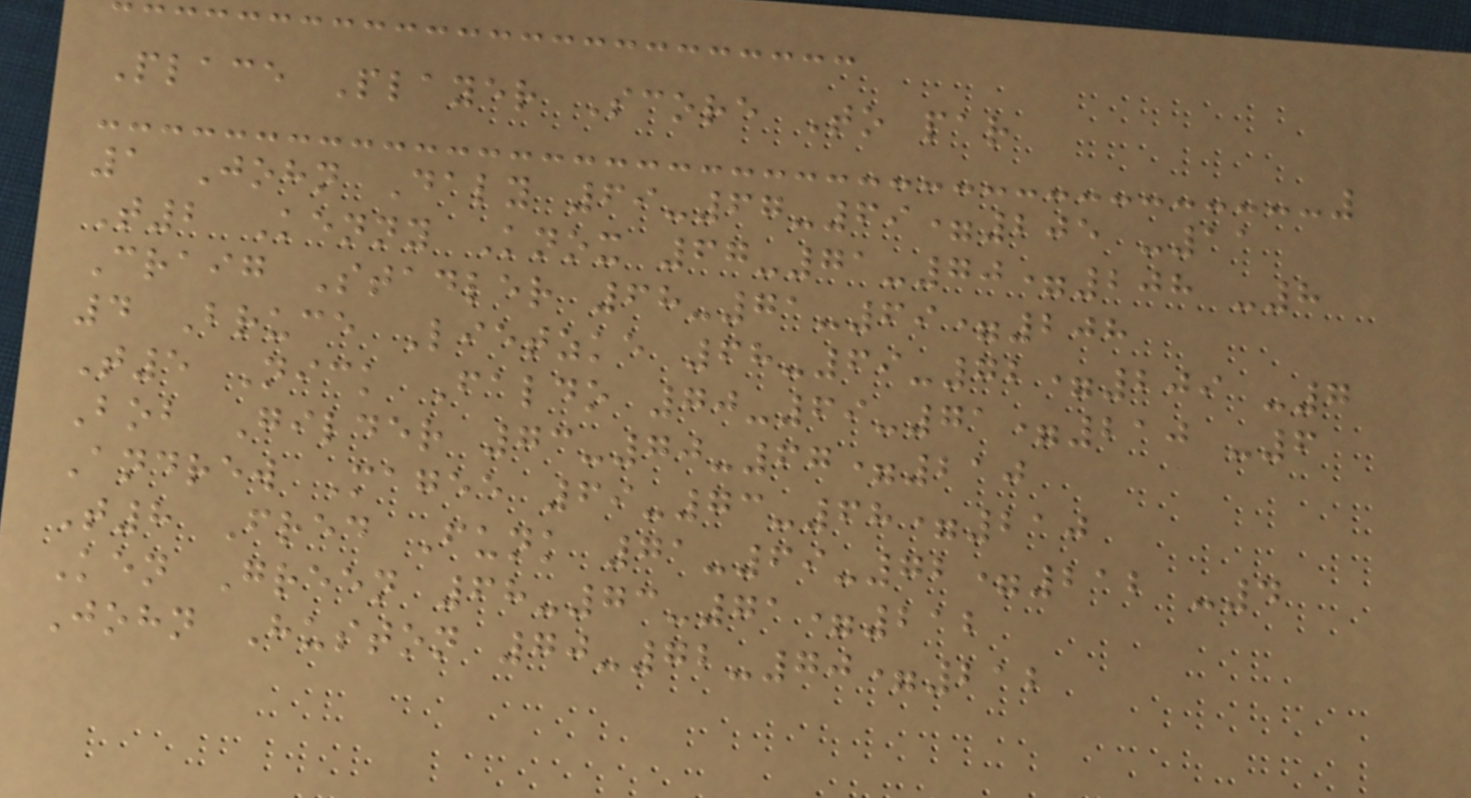Place Player Score To par
1 John Daly 69-67-69=205 -11
T2 Kenny Knox 67-71-70=208 -8
Craig Stadler 68-71-69=208
4 Bruce Lietzke 68-69-72=209 -7
T5 Nick Faldo 70-69-71=210 -6
Bob Gilder 73-70-67=210
Andrew Magee 69-73-68=210
T8 Fred Funk 71-69-72=212 -4
Ken Green 68-73-71=212
John Huston 70-72-70=212
